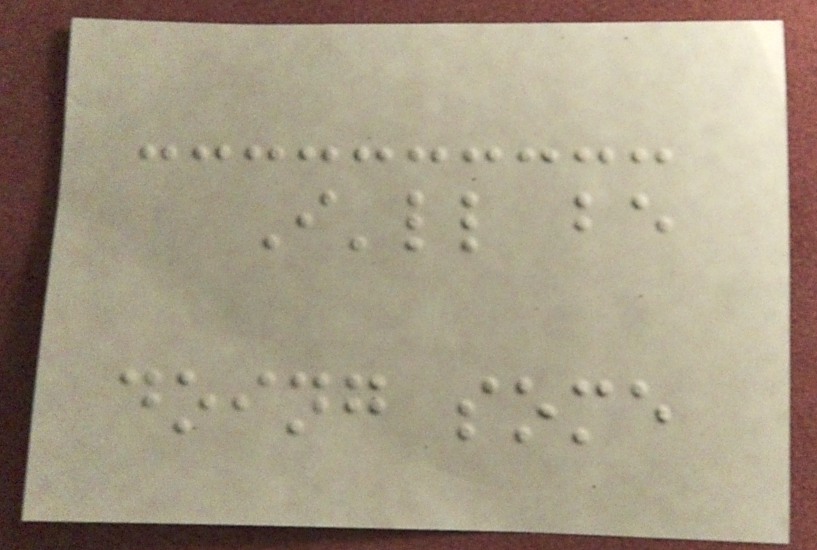I'll be
doing some
